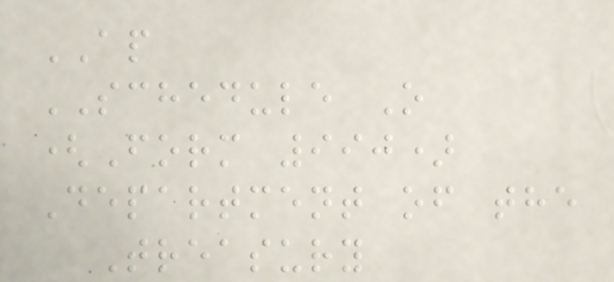AP
SCHEDULE O
(Form 990)
Department of the
Treasury
